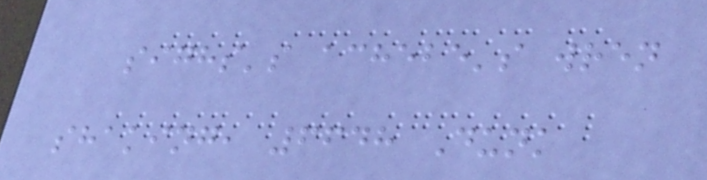sighs's achebe's wren
shaking, 6648 Dunk
